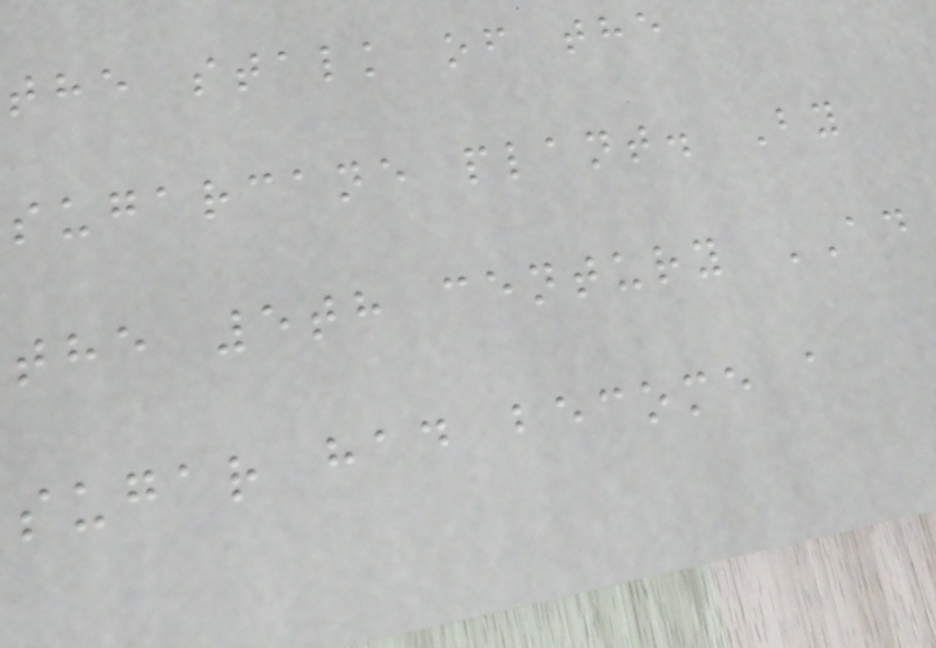the stalk of the
sugarcane plant. By
the 5th century AD
sugar had become a
